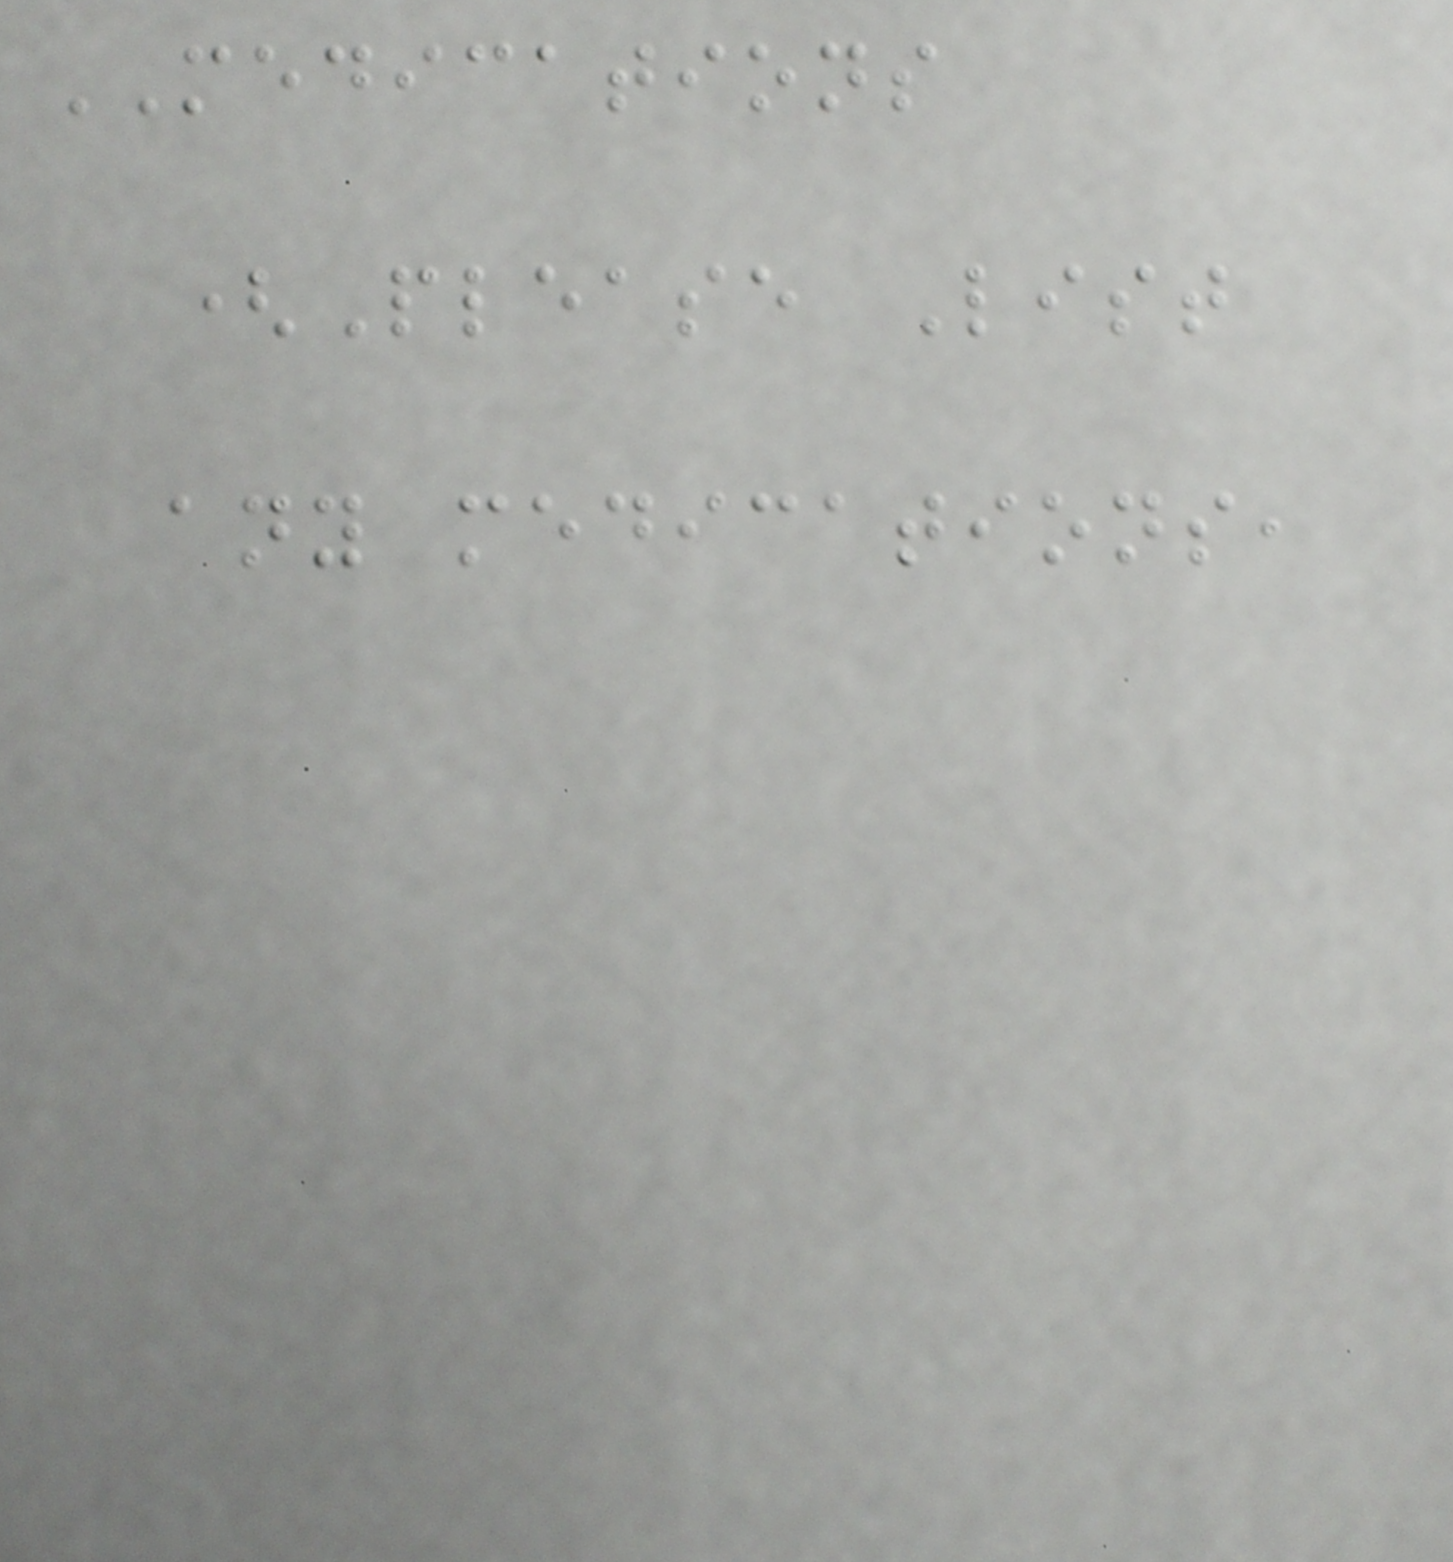MEDICATIONS
(Please List
any medications,
